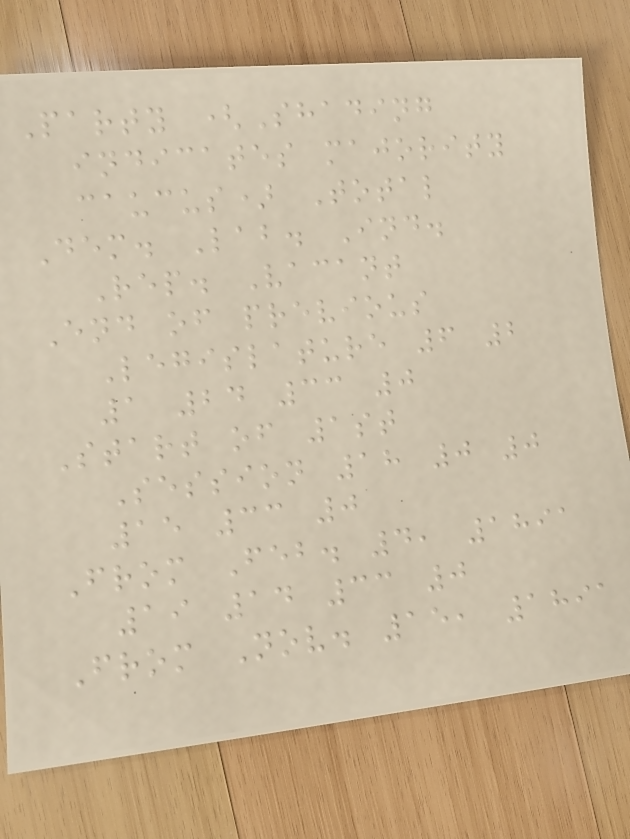Party (Shading
indicates majority
caucus) Total
Dem. Lab. Ind.
Rep. Vacant
End of previous
Legislature 6 2
1 24 33 0
Start of 1st
Session 18 0 0
15 33 0
From Feb. 4, 1891
19 14 33 0
From Nov. 15, 1891
